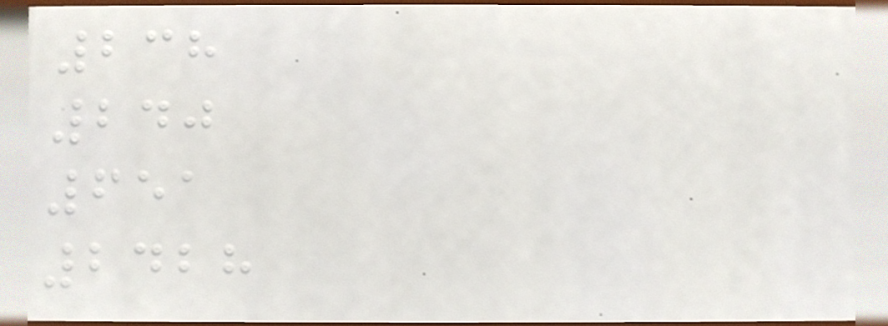238
240
651
2428
